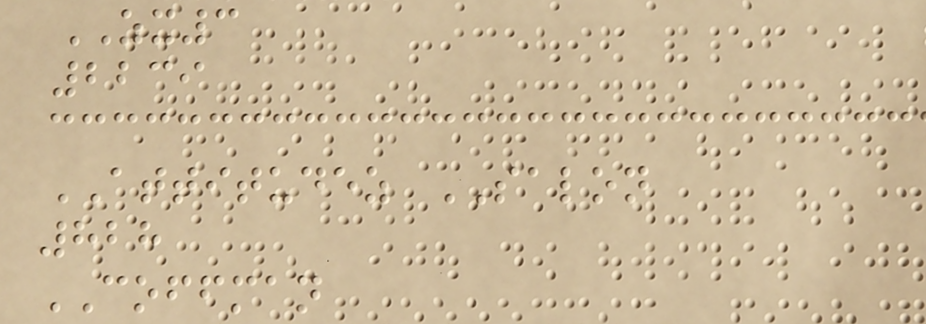ZX3
2239
ATTITUDEZ SALON
828
COFFMAN
